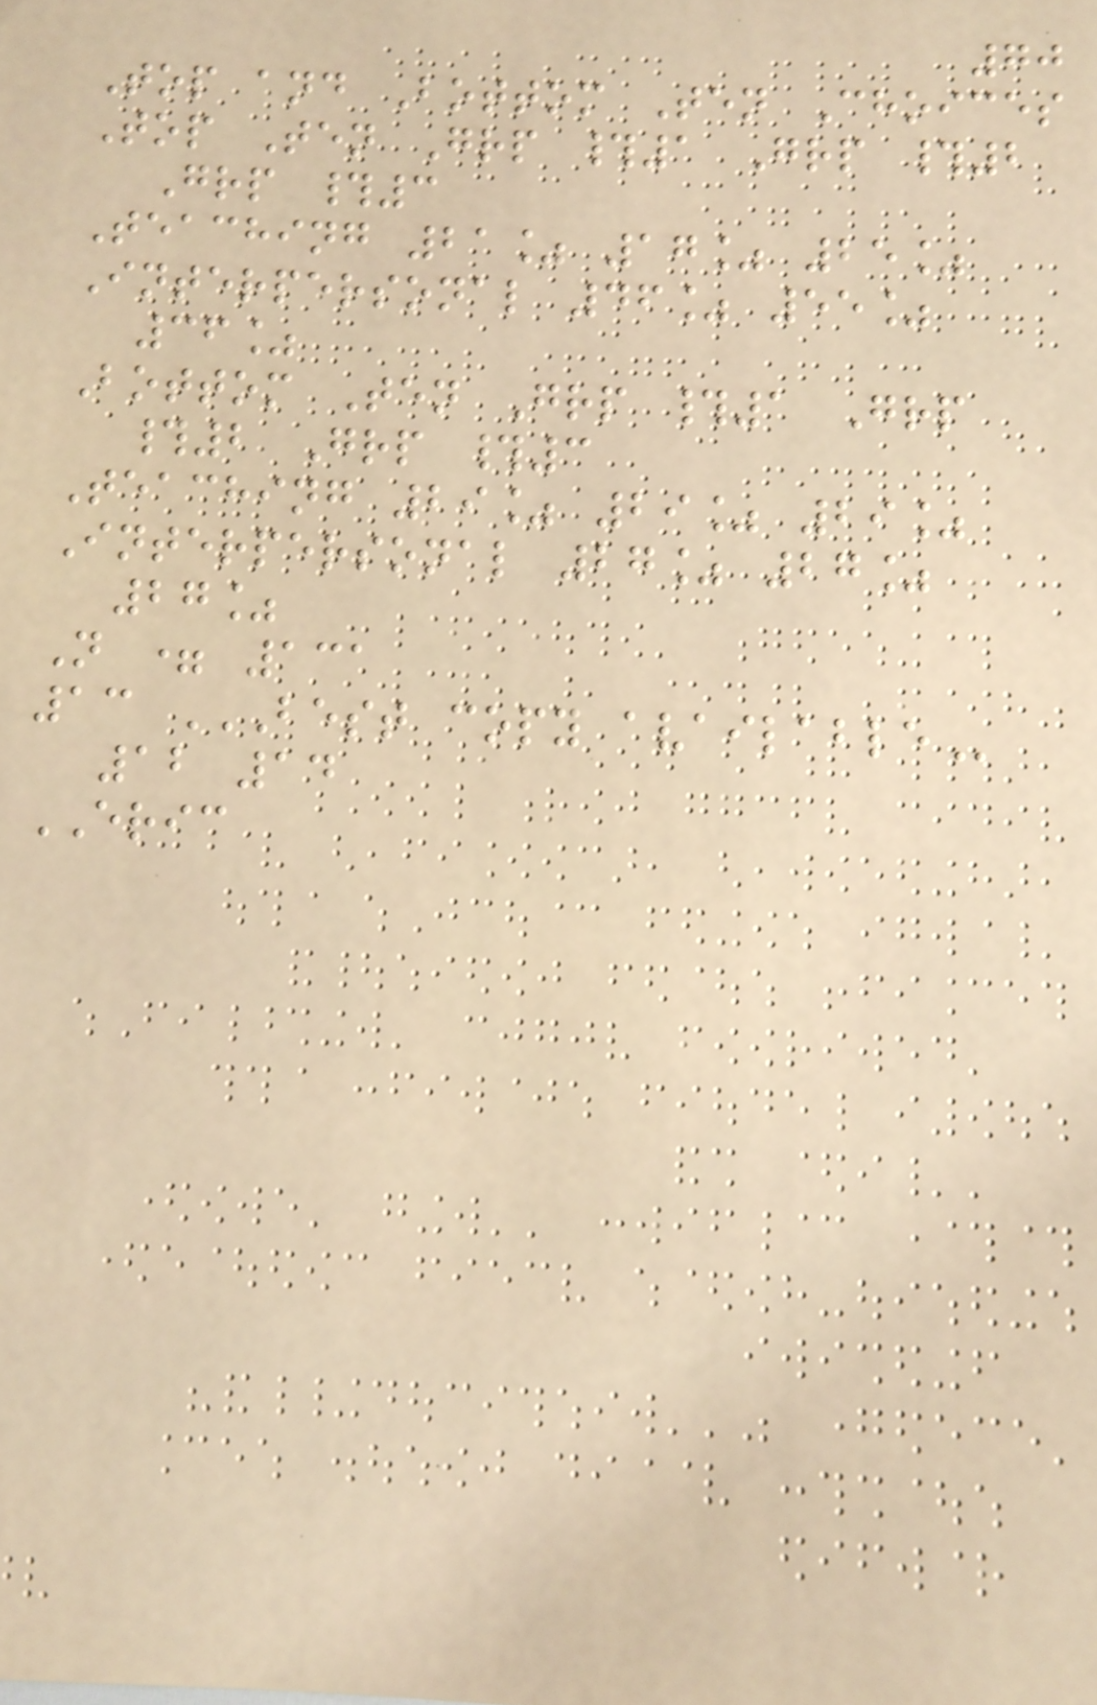70
Top and Bottom Ten Choices
Top Ten Grp #1 Grp #2
Grp #3
Teaching 21% 17% 25%
Interpersonal 46% 55%
36%
Bottom Ten Grp #1 Grp
#2 Grp #3
Teaching 29% 29% 29%
Interpersonal 27% 27%
27%
N = 131
13 BEST COPY AVAILABLE
12 14
ERIC
